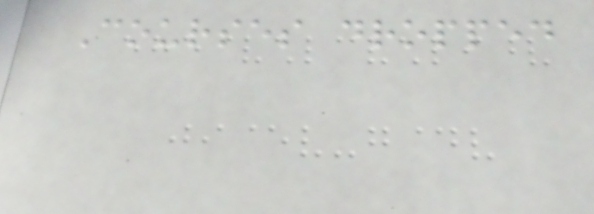Courses dropped
